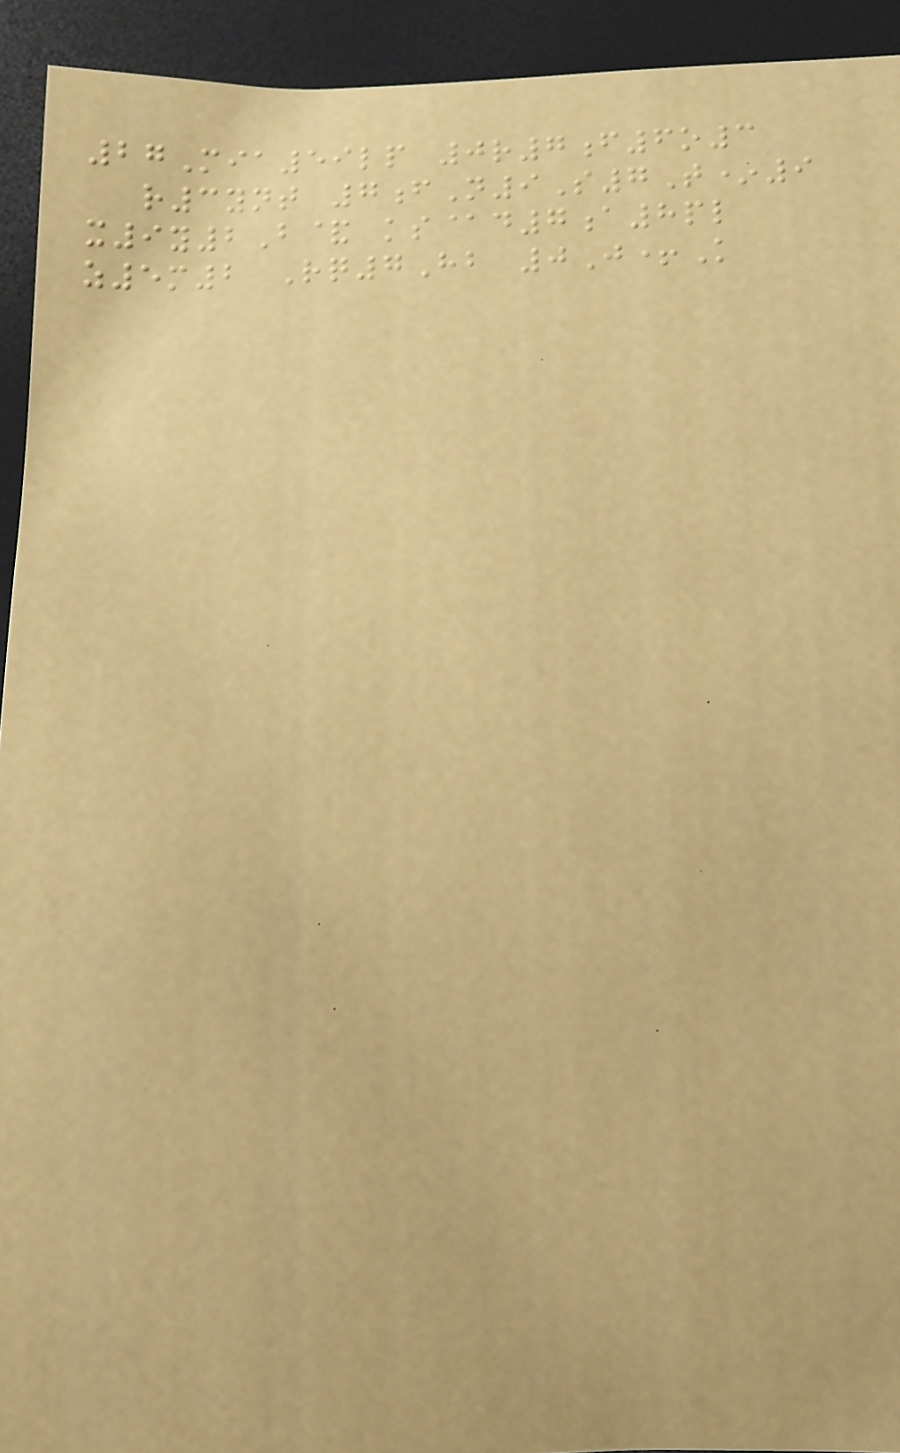27Mia59lp 0r7f6o3
r3ynt 7fN9S7T*9
x9y2B& ks@d7a8pl
z5m2 Rq7Hb 0J+K
